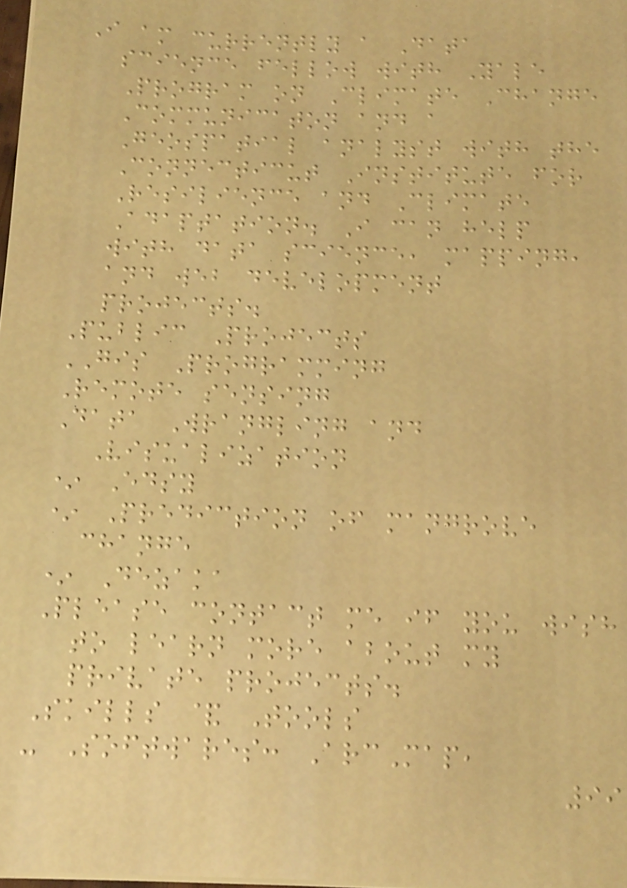I am currently a Data
science fellow with Yale
Program on Climate Change
Communicaton and a
Geospatial analyst with the
Connecticut Institute for
Resilience and Climate
Adaptation. I can help
with data science, mapping,
and web development
projects.
Public Projects
GIS Programming
Remote sensing
Data Wrangling and
Visualization
* Edsy
* Prediction of mangrove
change
* Dezaka
Please contact me if you wish
to learn more about my
private projects.
Skills & Tools
- Softwares: ArcMap,
99
